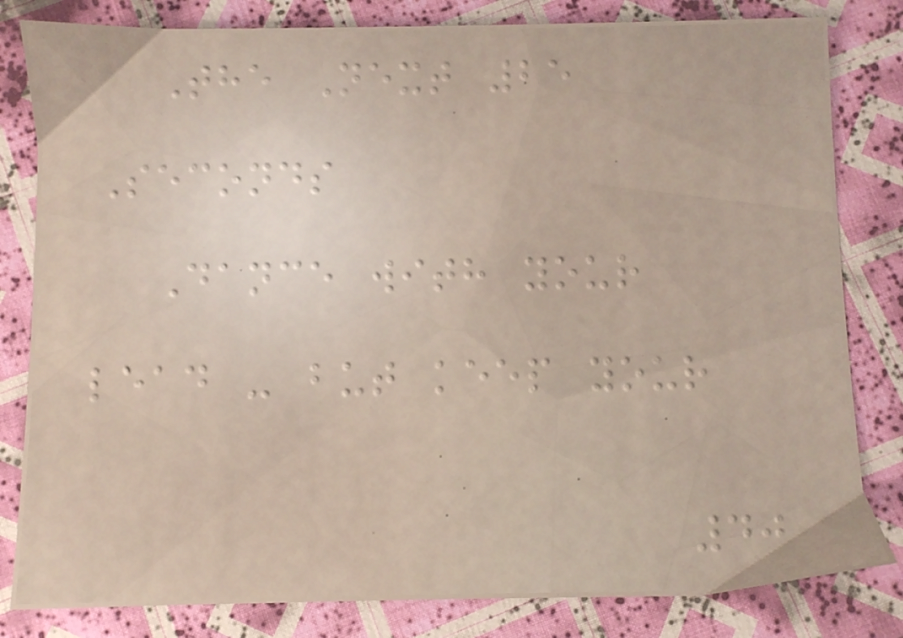The Next 25
Seconds
Dance with your
lead - but keep your
40
